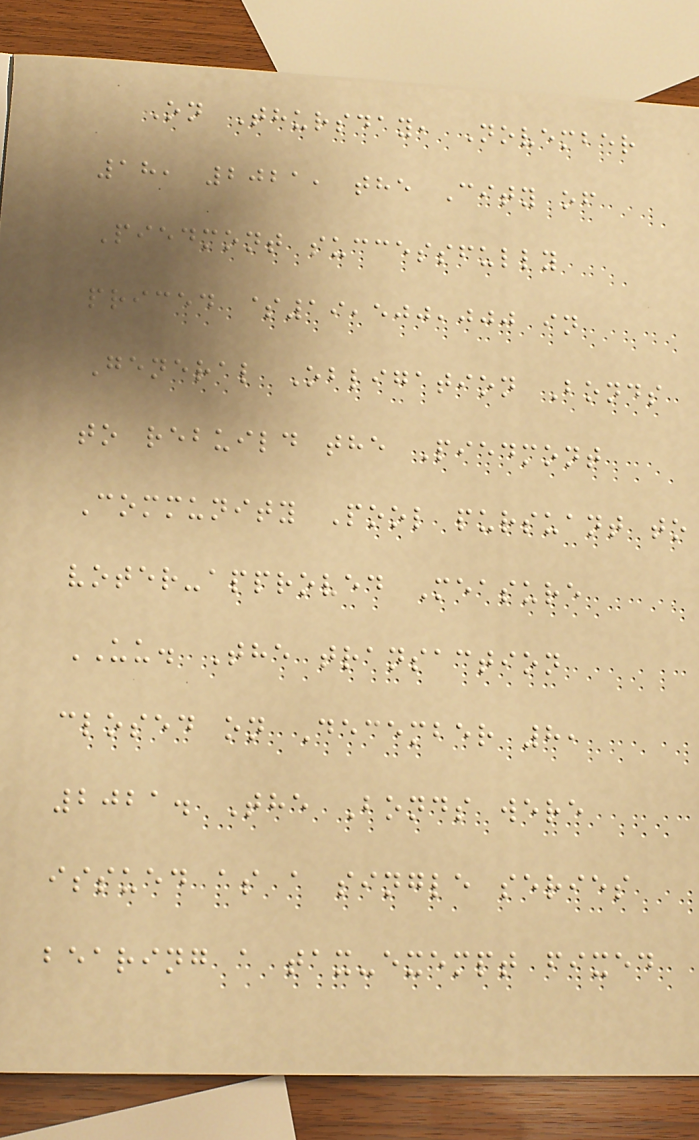On Thursday, November
18, 2021, the City of
Piedmont successfully
priced $19,500,000 in
General Obligation Bonds
to rebuild the Piedmont
Community Pool pursuant to
voter-approved Measure
UU. The transaction
closed on December 8,
2021. The Bonds were
issued as a single series
bearing a tax-exempt fixed
